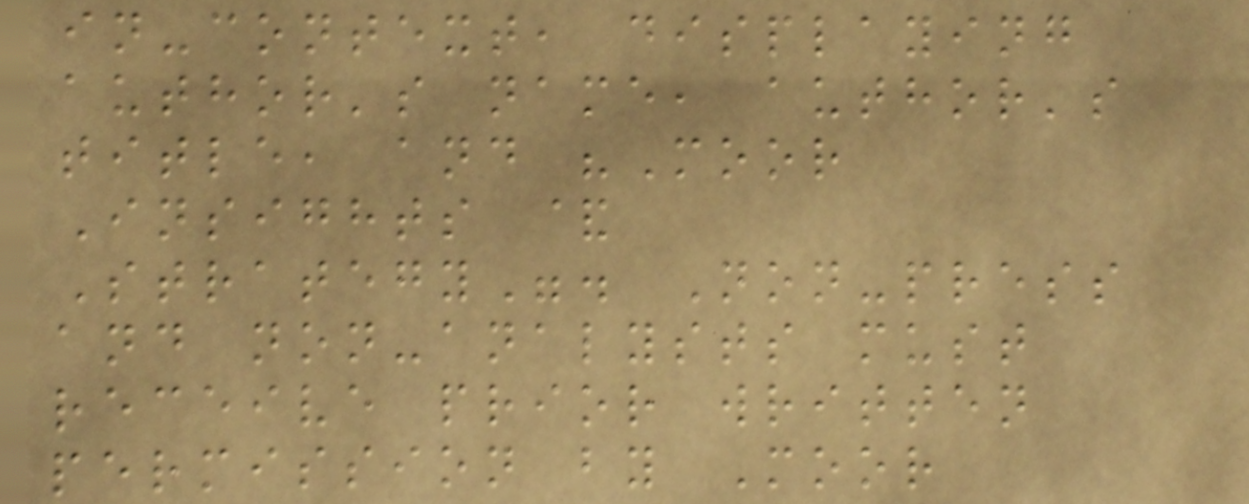in-context, displaying
author's name, author's
title, and "Moor
Insights &
Strategy". Non-press
and non-analysts must
receive prior written
permission by Moor
